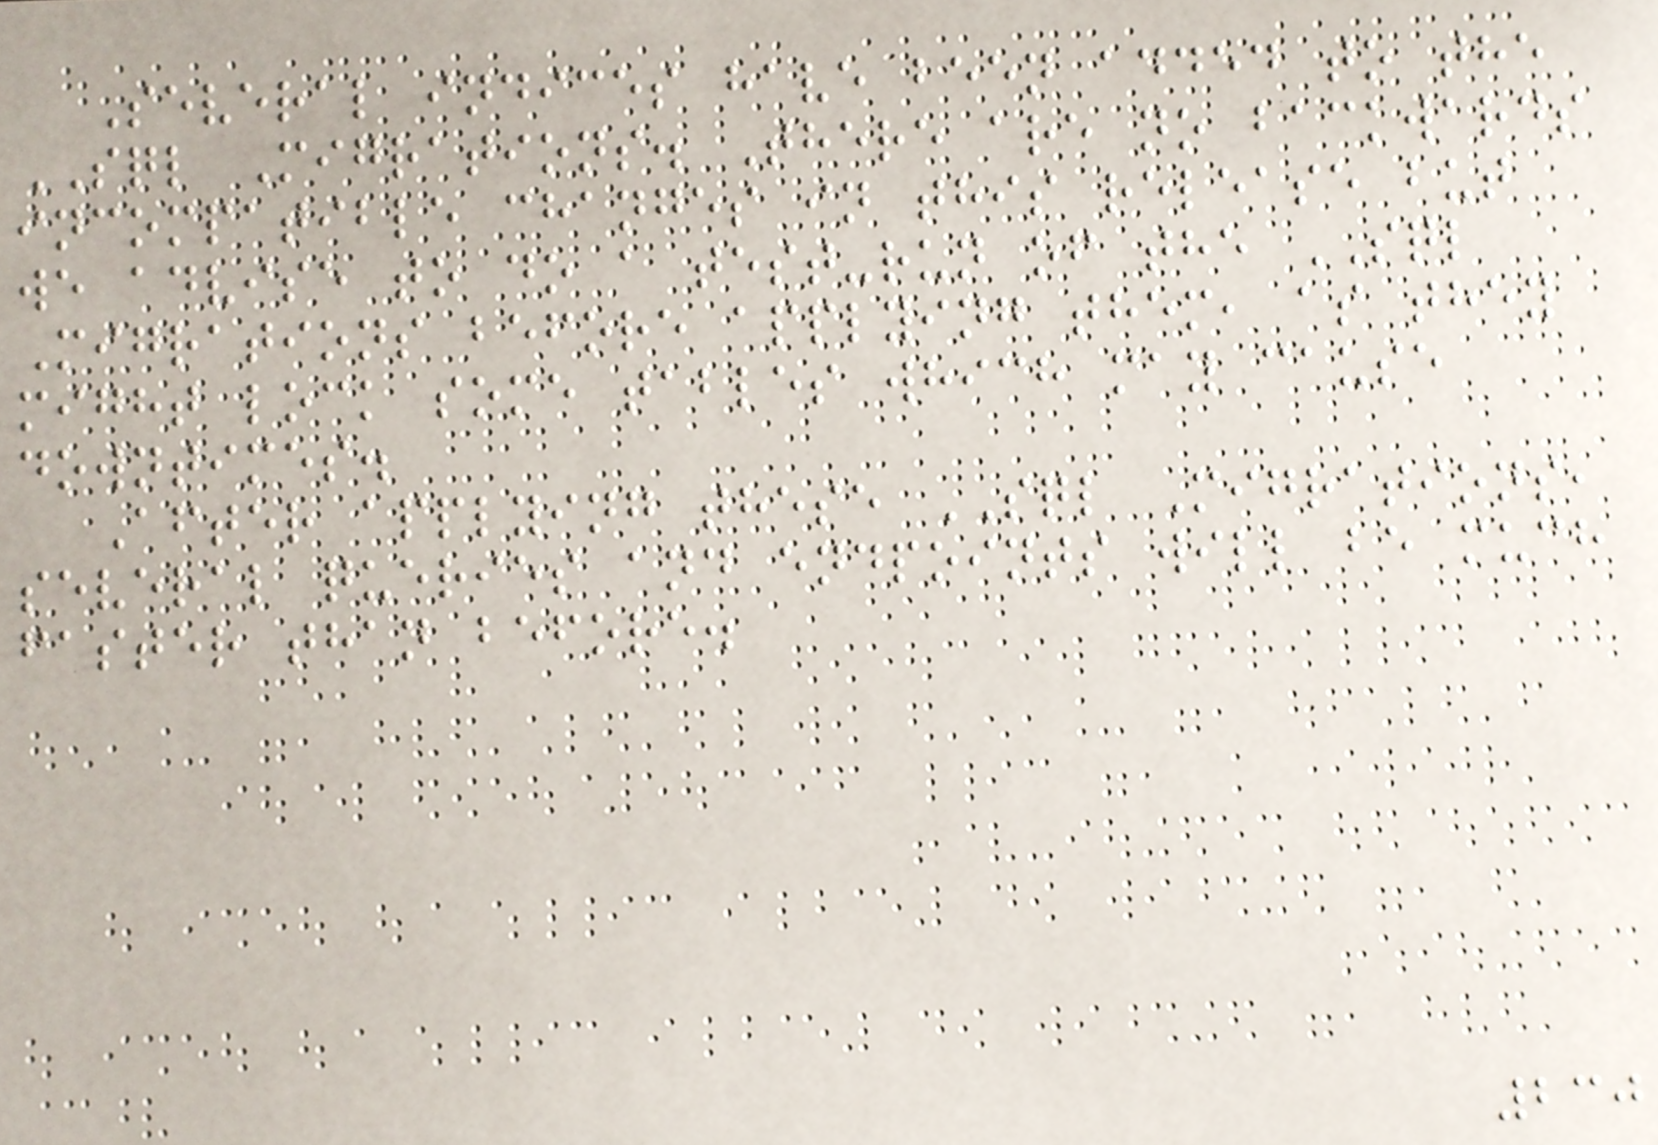Several indices have been added to the
SQL Migrations. There are no backwards
incompatible changes in this release but
we advise to do a test-run of the SQL
Migrations before applying them, as they
might lock some tables which may cause
downtimes.
After applying these SQL Migrations,
several queries and endpoints will be much
faster than before.
230
